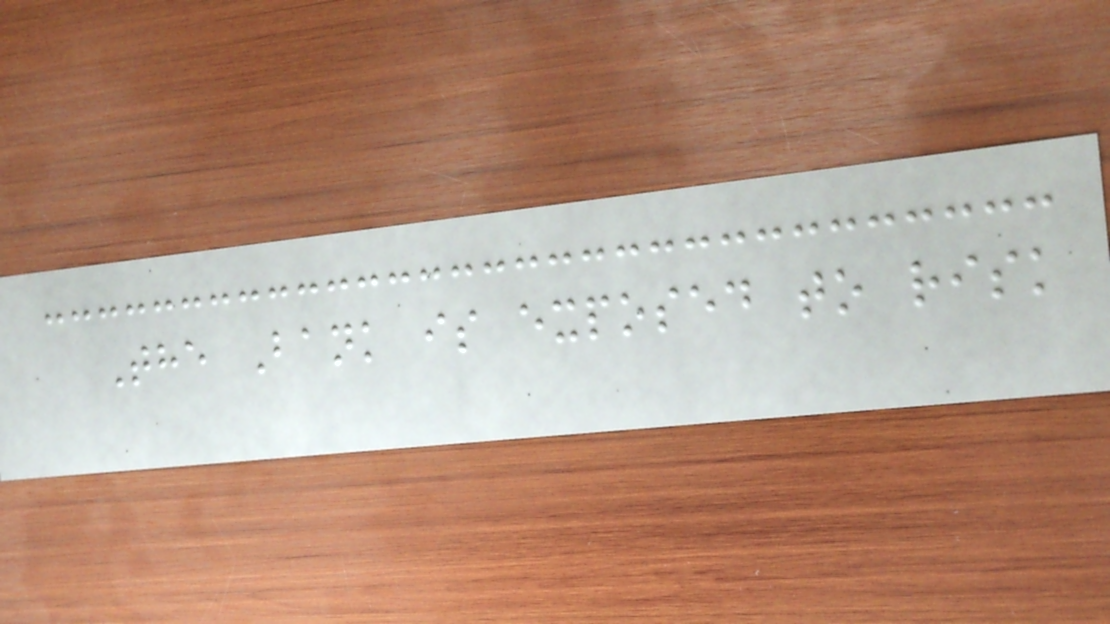The Bank is exposed to risk
